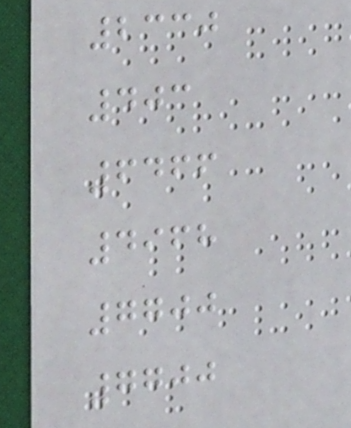2330
403
6466
4968
7700
7700
